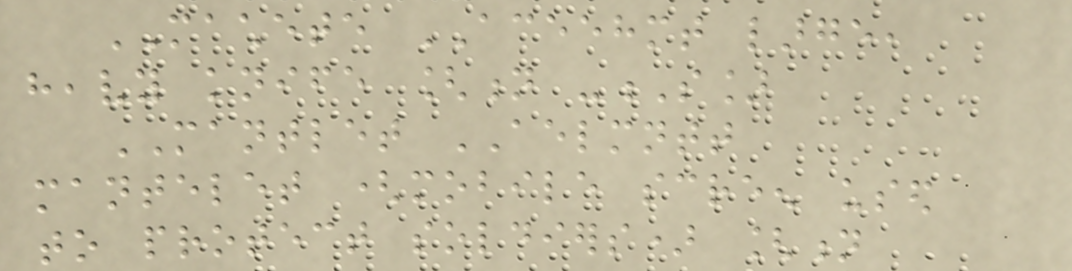MACHETE ACEEHMT large,
heavy knife [n -S]
MANTLET AELMNTT
mantelet (mobile screen used
to protect soldiers) [n
